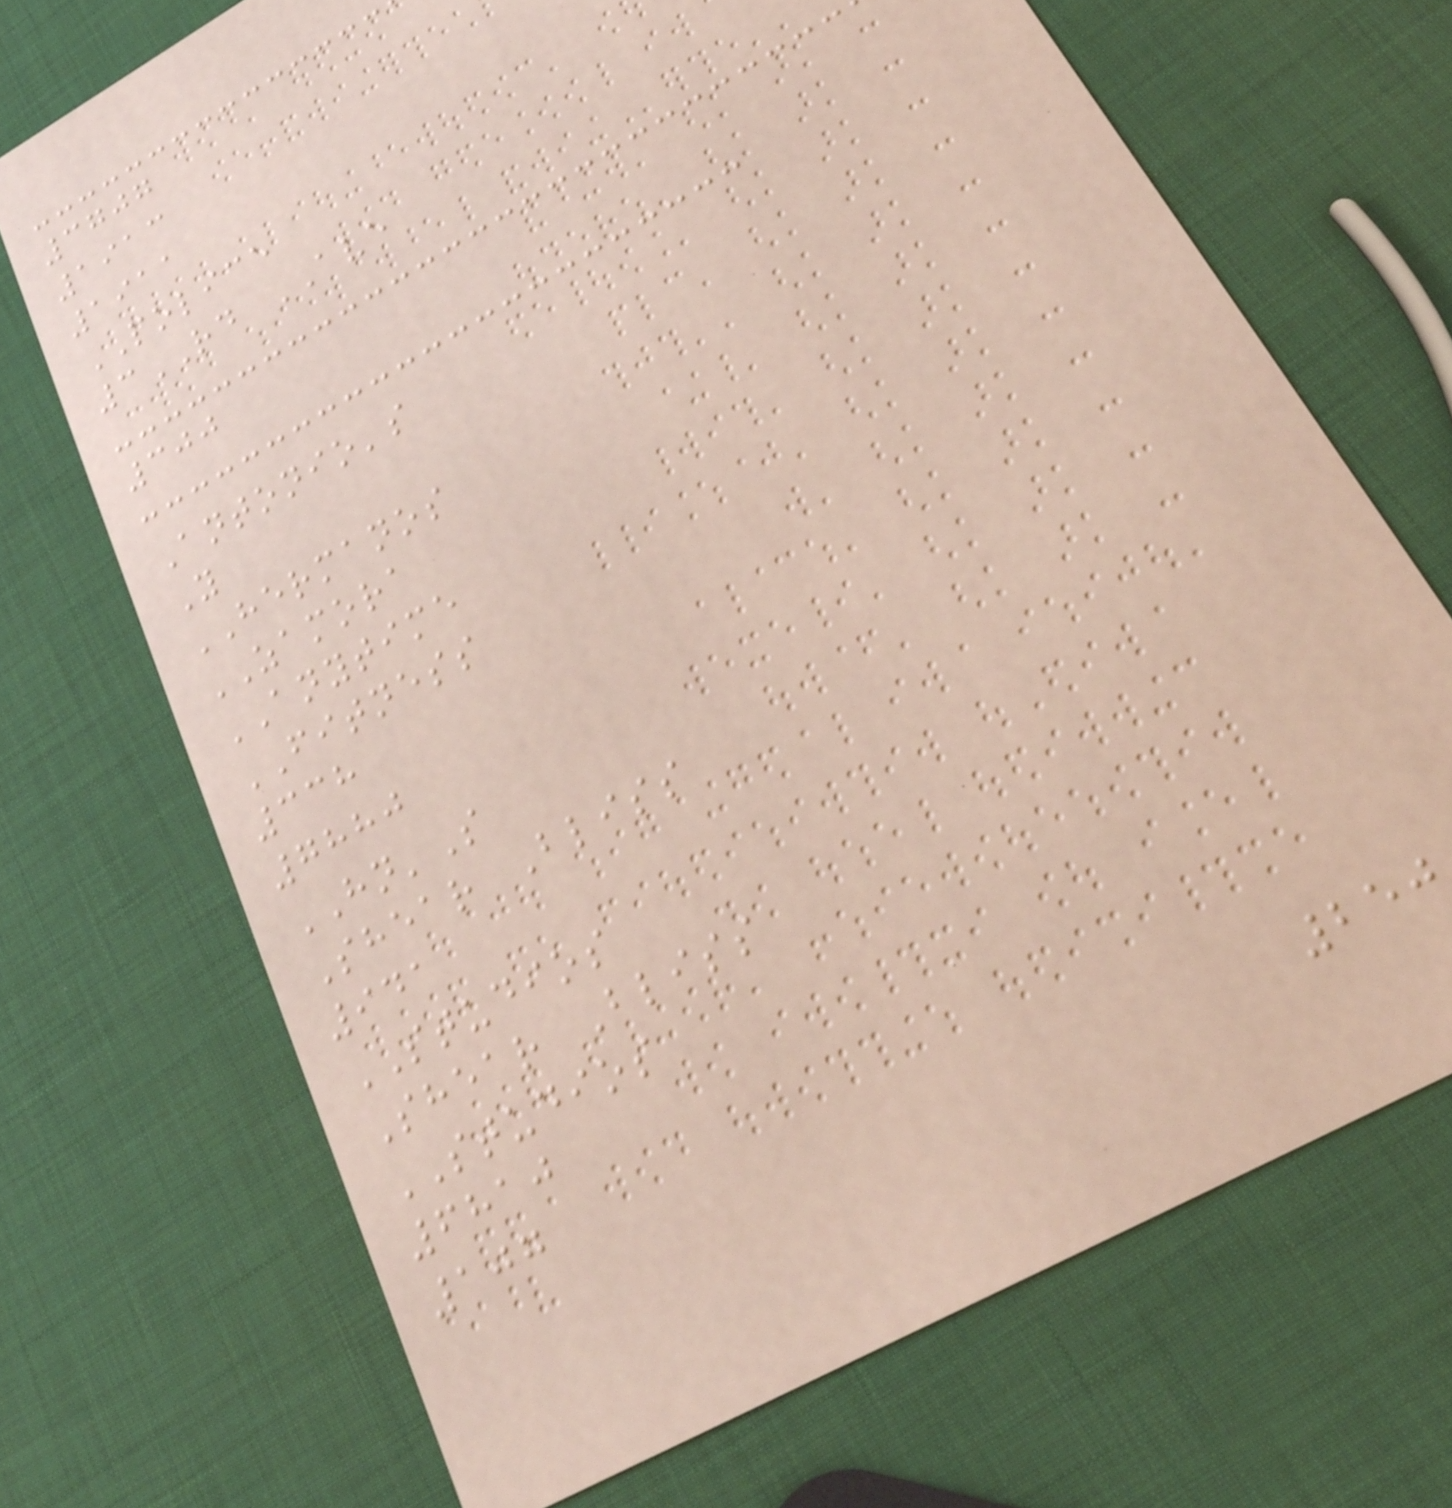3707
1913
1911
POLICE
3RD AVE
300
Antonio's
Y
HERMANOS
ZAMORA
ANYTIME
FITNESS
338
7880
HN'S
Shear Bliss
941
STUDIOS
Shear Bliss
STUDIOS
6810
107
250
